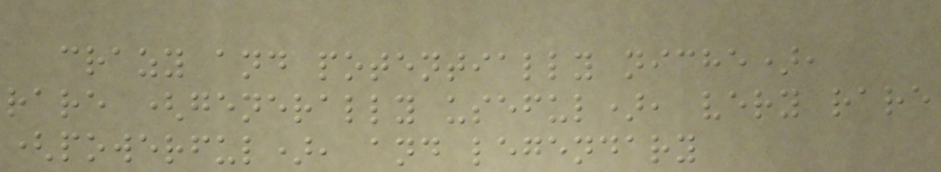crazy and potentially niche),
rare (generally useful), very rare
(powerful), and legendary
